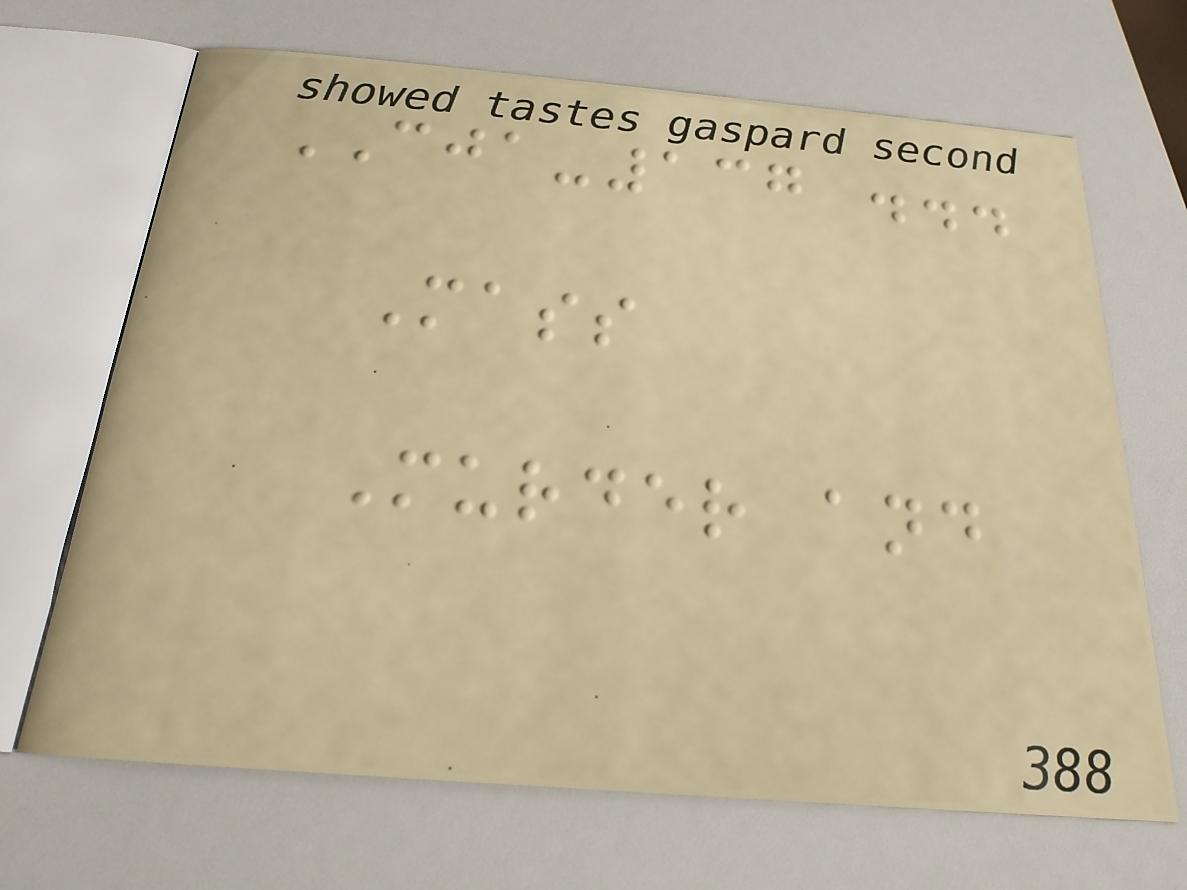CJA-137 ...
Mass
Murder and
